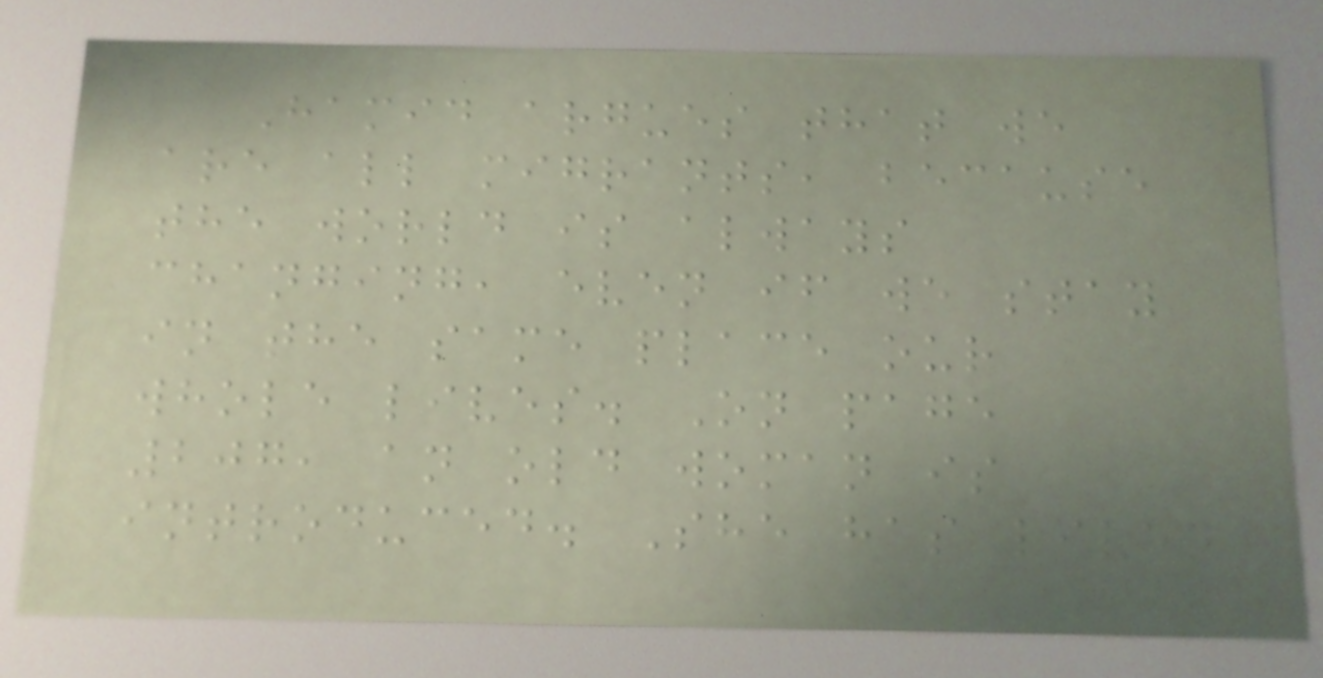Hamid argues that we
are all migrants, because
the world is always
changing, even if we stay
in the same place our
whole lives. On page
207, an old woman is
introduced. She has lived
